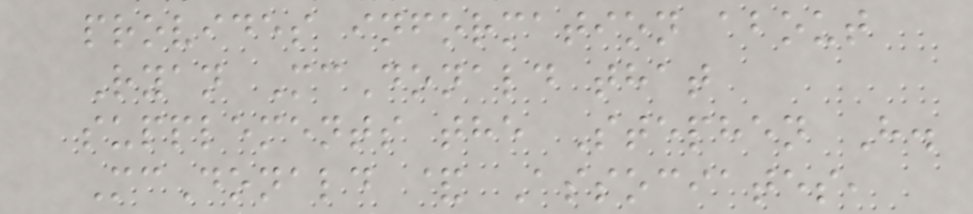provides information about
Ryan McDonald that
supplements the Stephen H.
McDonald & Associates,
